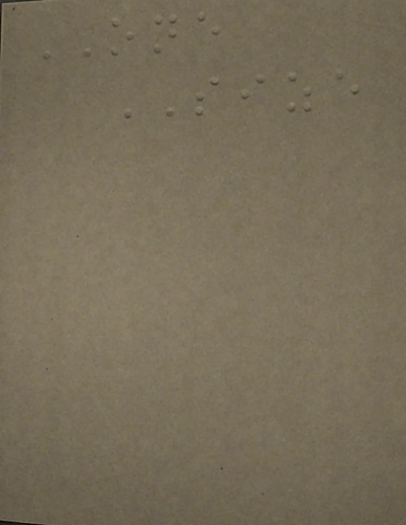ONE
SIZE
